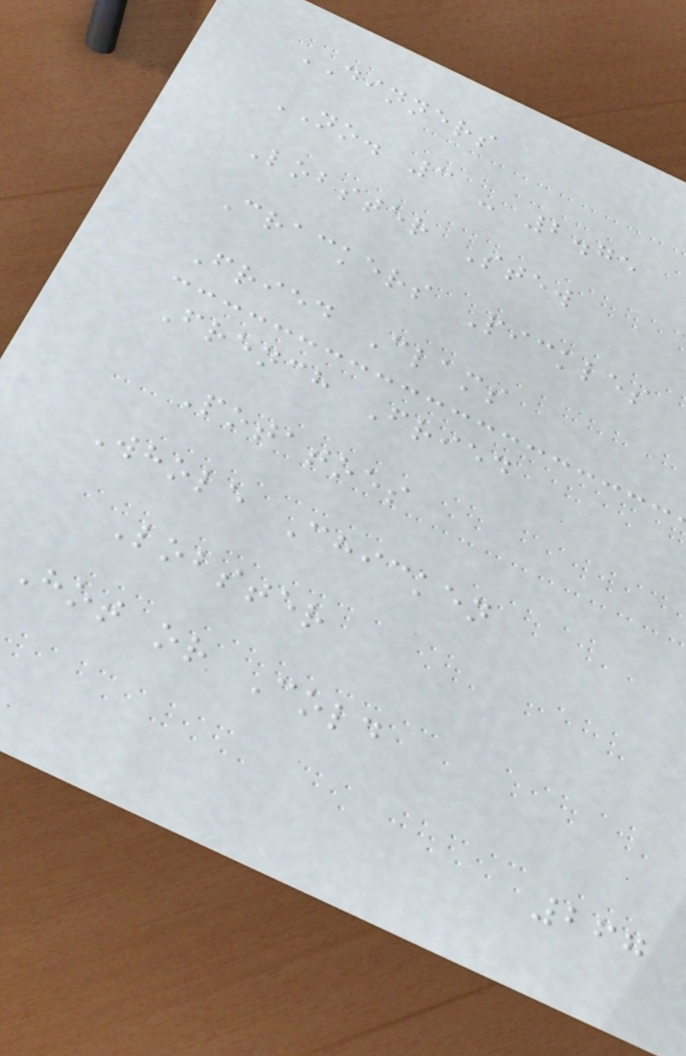DINNERS
NO. 3 - 2.75
Lobster Stew
Crackers Pickles
Fried Clams
French Fried
Potatoes
Whole Chicken
Lobster
Hot or Cold
267
